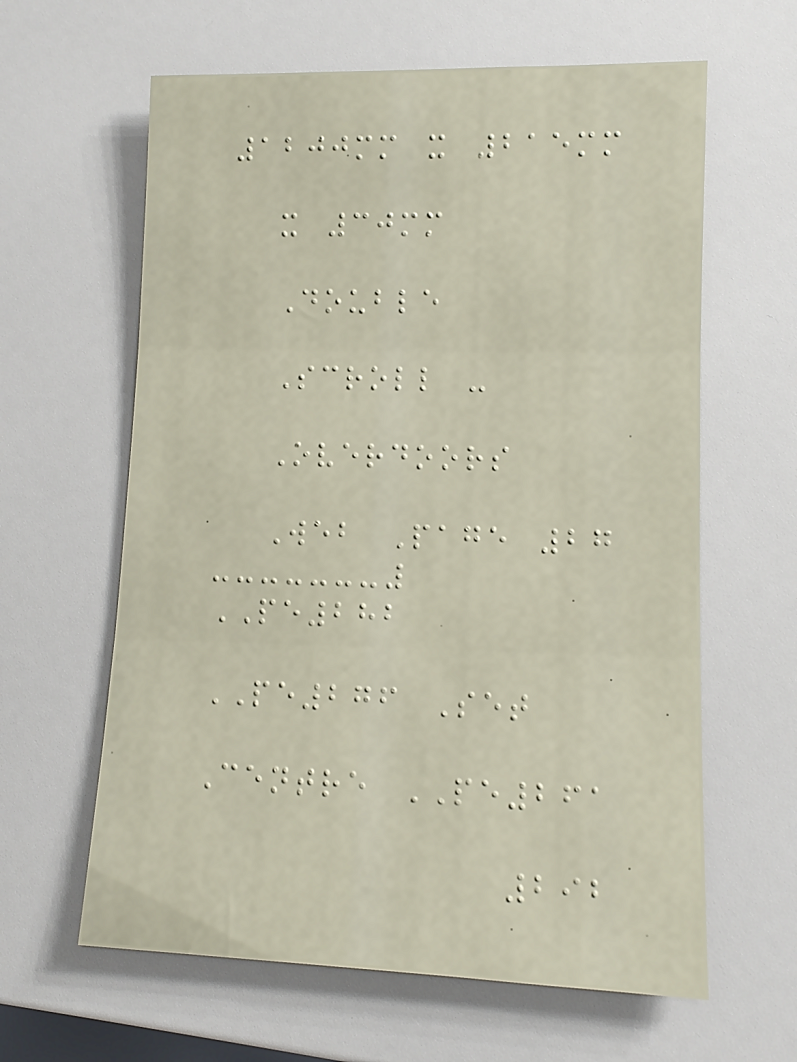1200mm x 215mm
x 30mm
Double
Scroll -
Overdoors
Web Page 27
PE282
PE276 Set
Centre PE261
292
